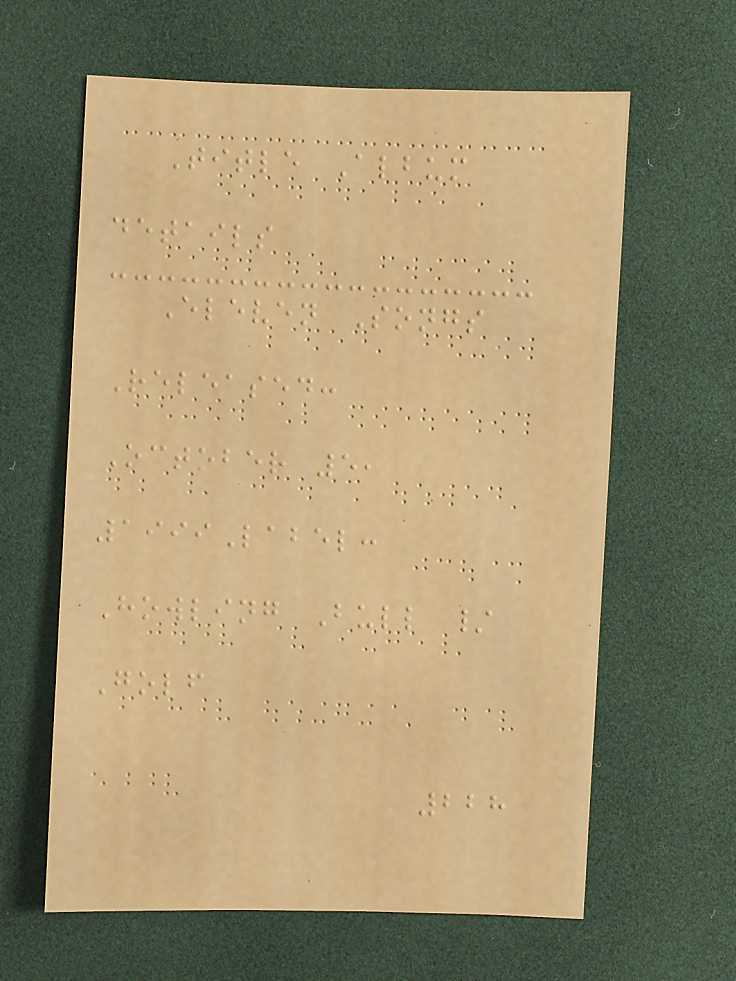Title Album
details
Eleven Songs
Released:
October 5,
1999Label:
Howling Bull /
Golf
228
